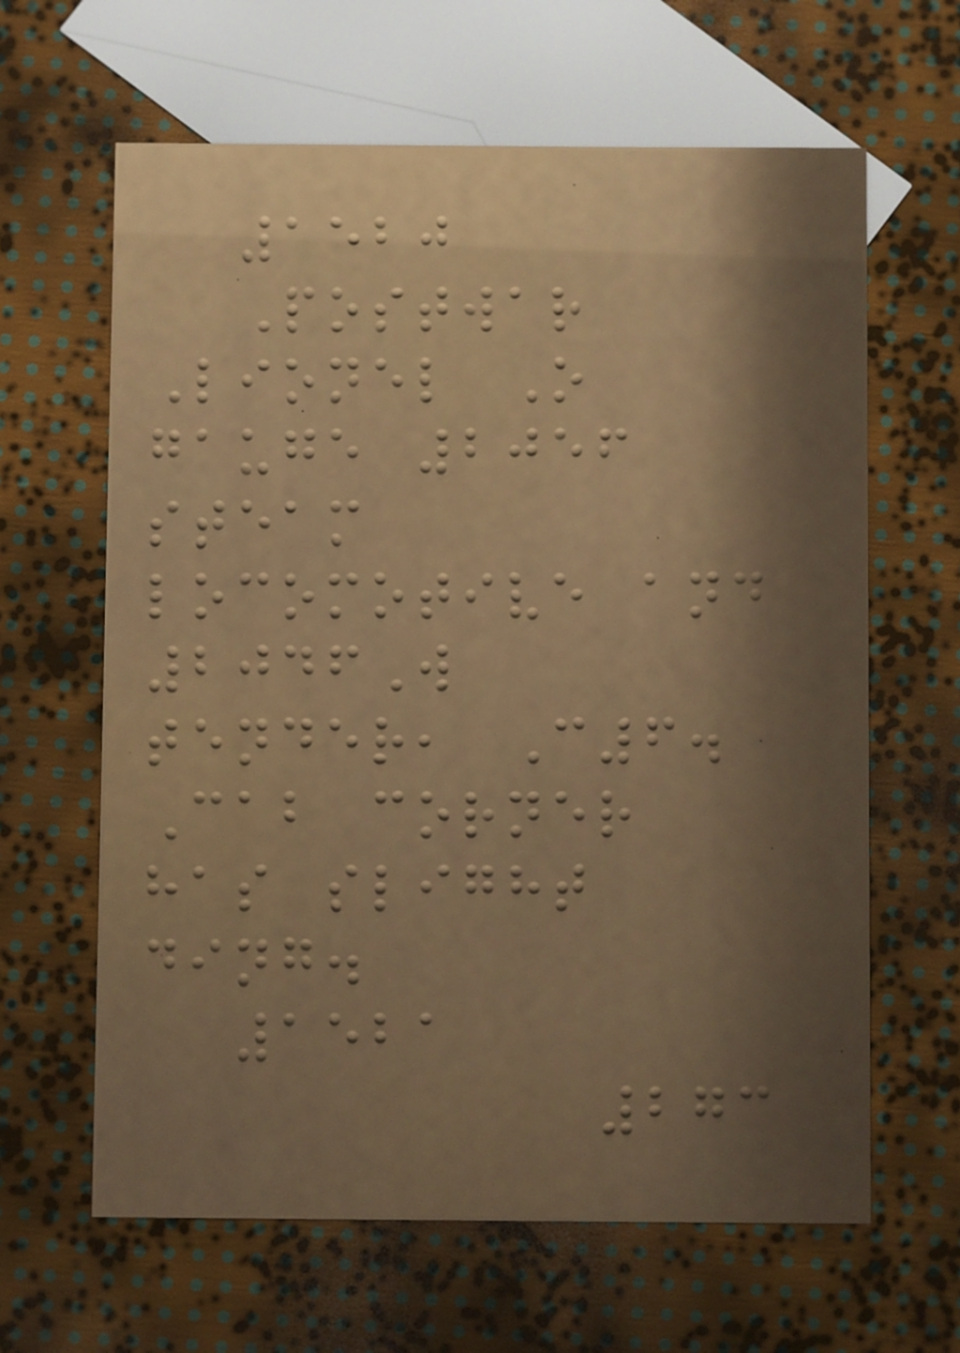1520
Postwar
Lionel O
gauge 2056
steam
locomotive and
2046W
tender, C6.
Cab corner
has slight
ding.
1521
273
